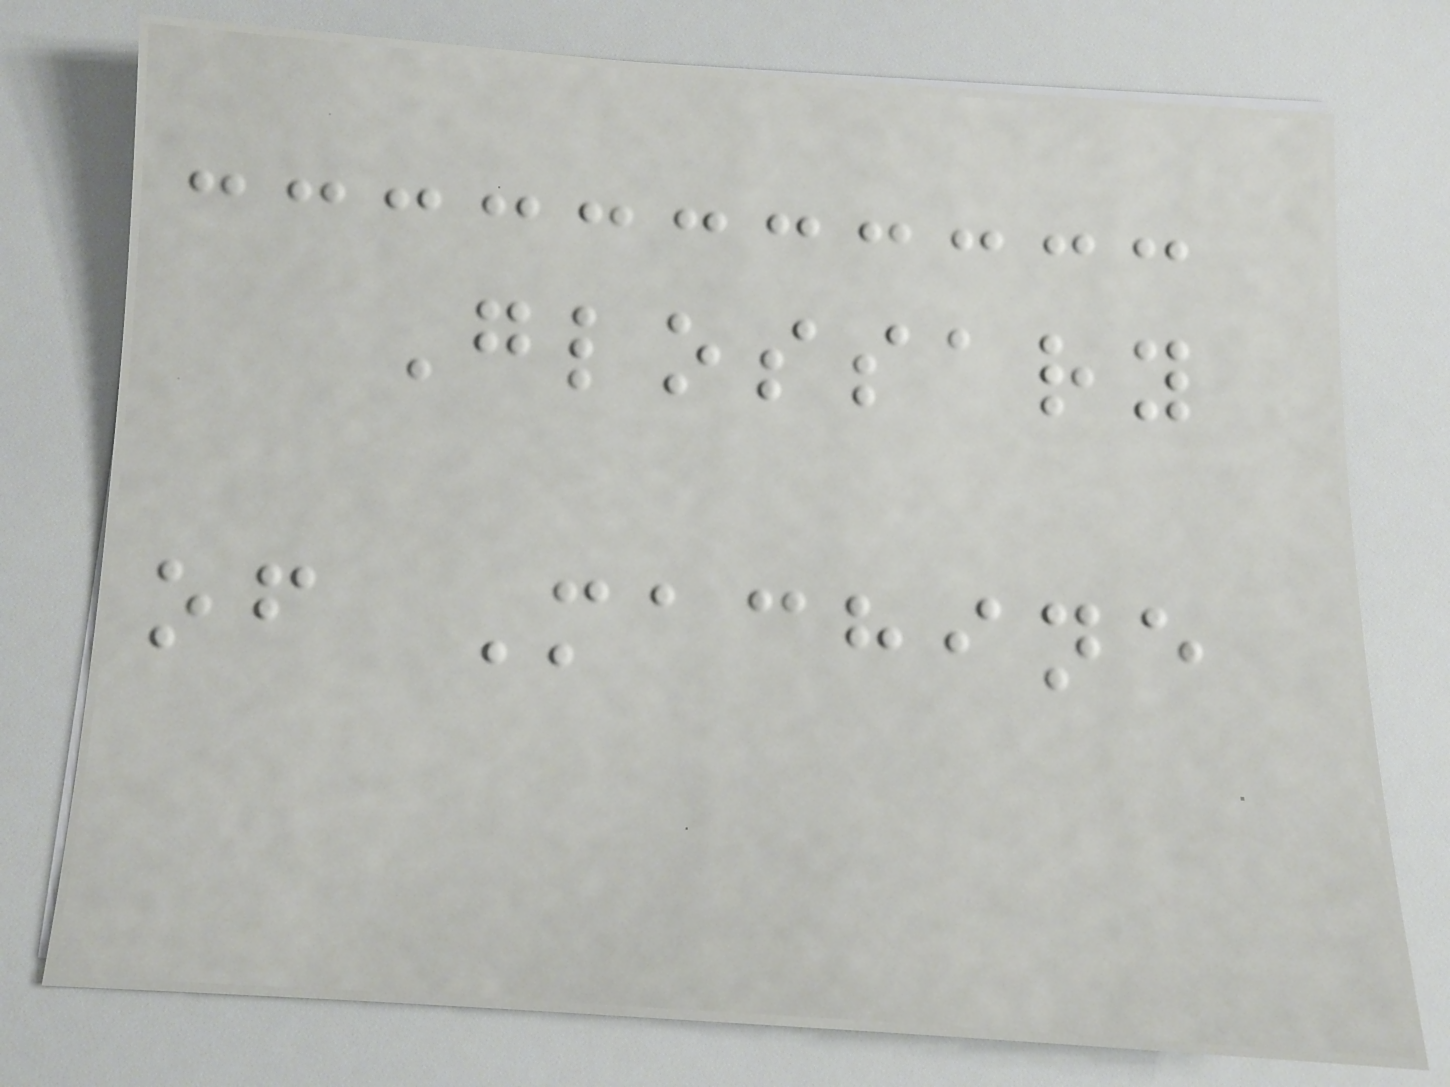Glossary
of Machine
